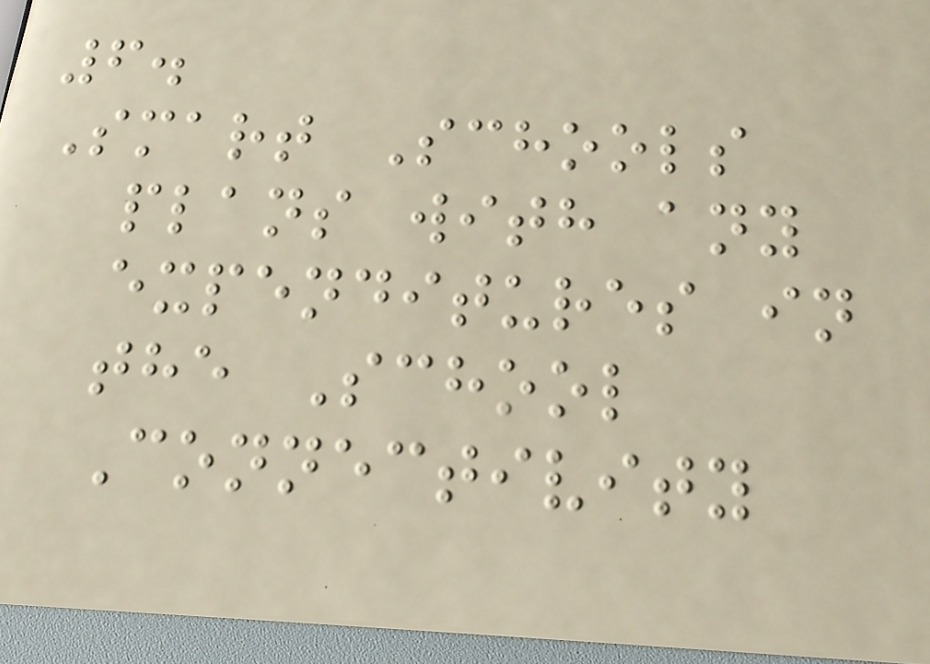6.
Smart Schools
plans with any
expenditures in
the School
Connectivity
